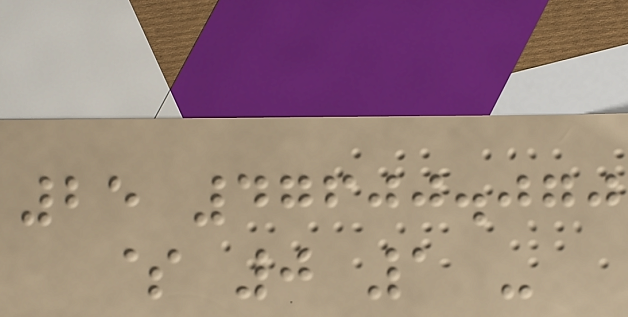25 47600.070
$ 0 1 -
